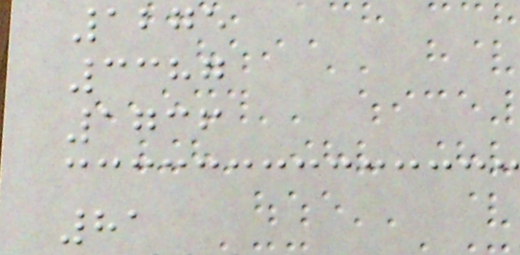1275
3387
1736
81
